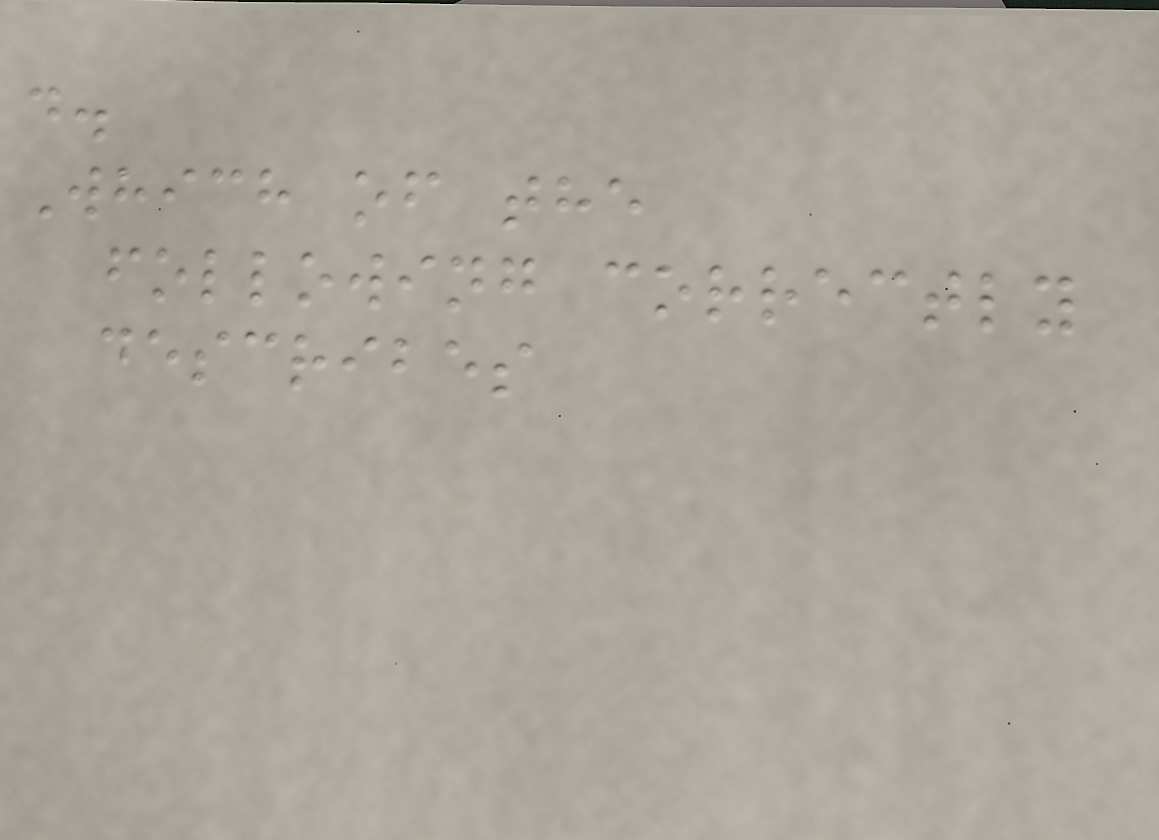d.
Which of the
following correctly
describes
